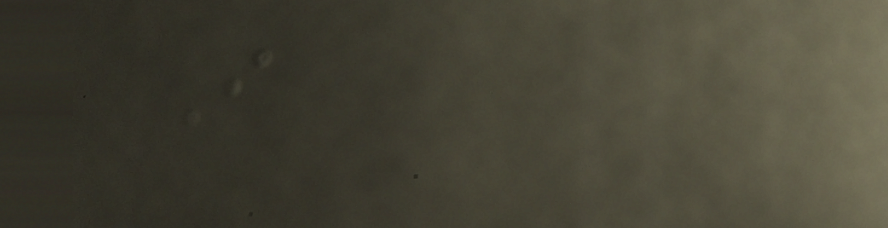I
